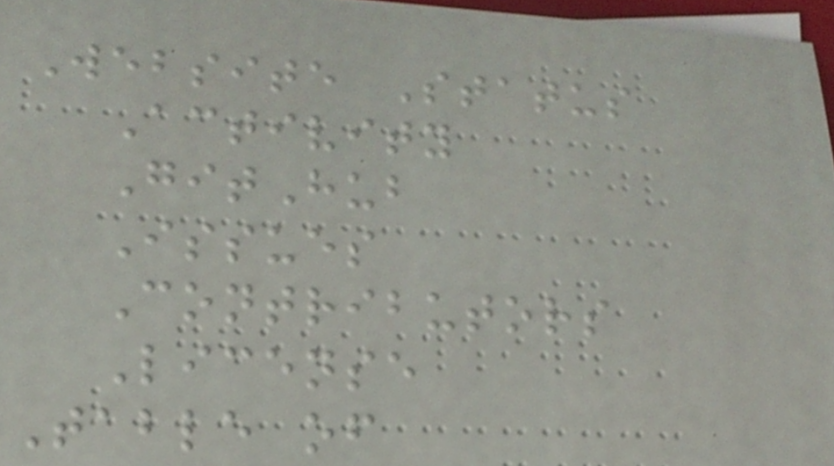Website Status
Activity
GitHub
Issues
Contributors
License
Table of
